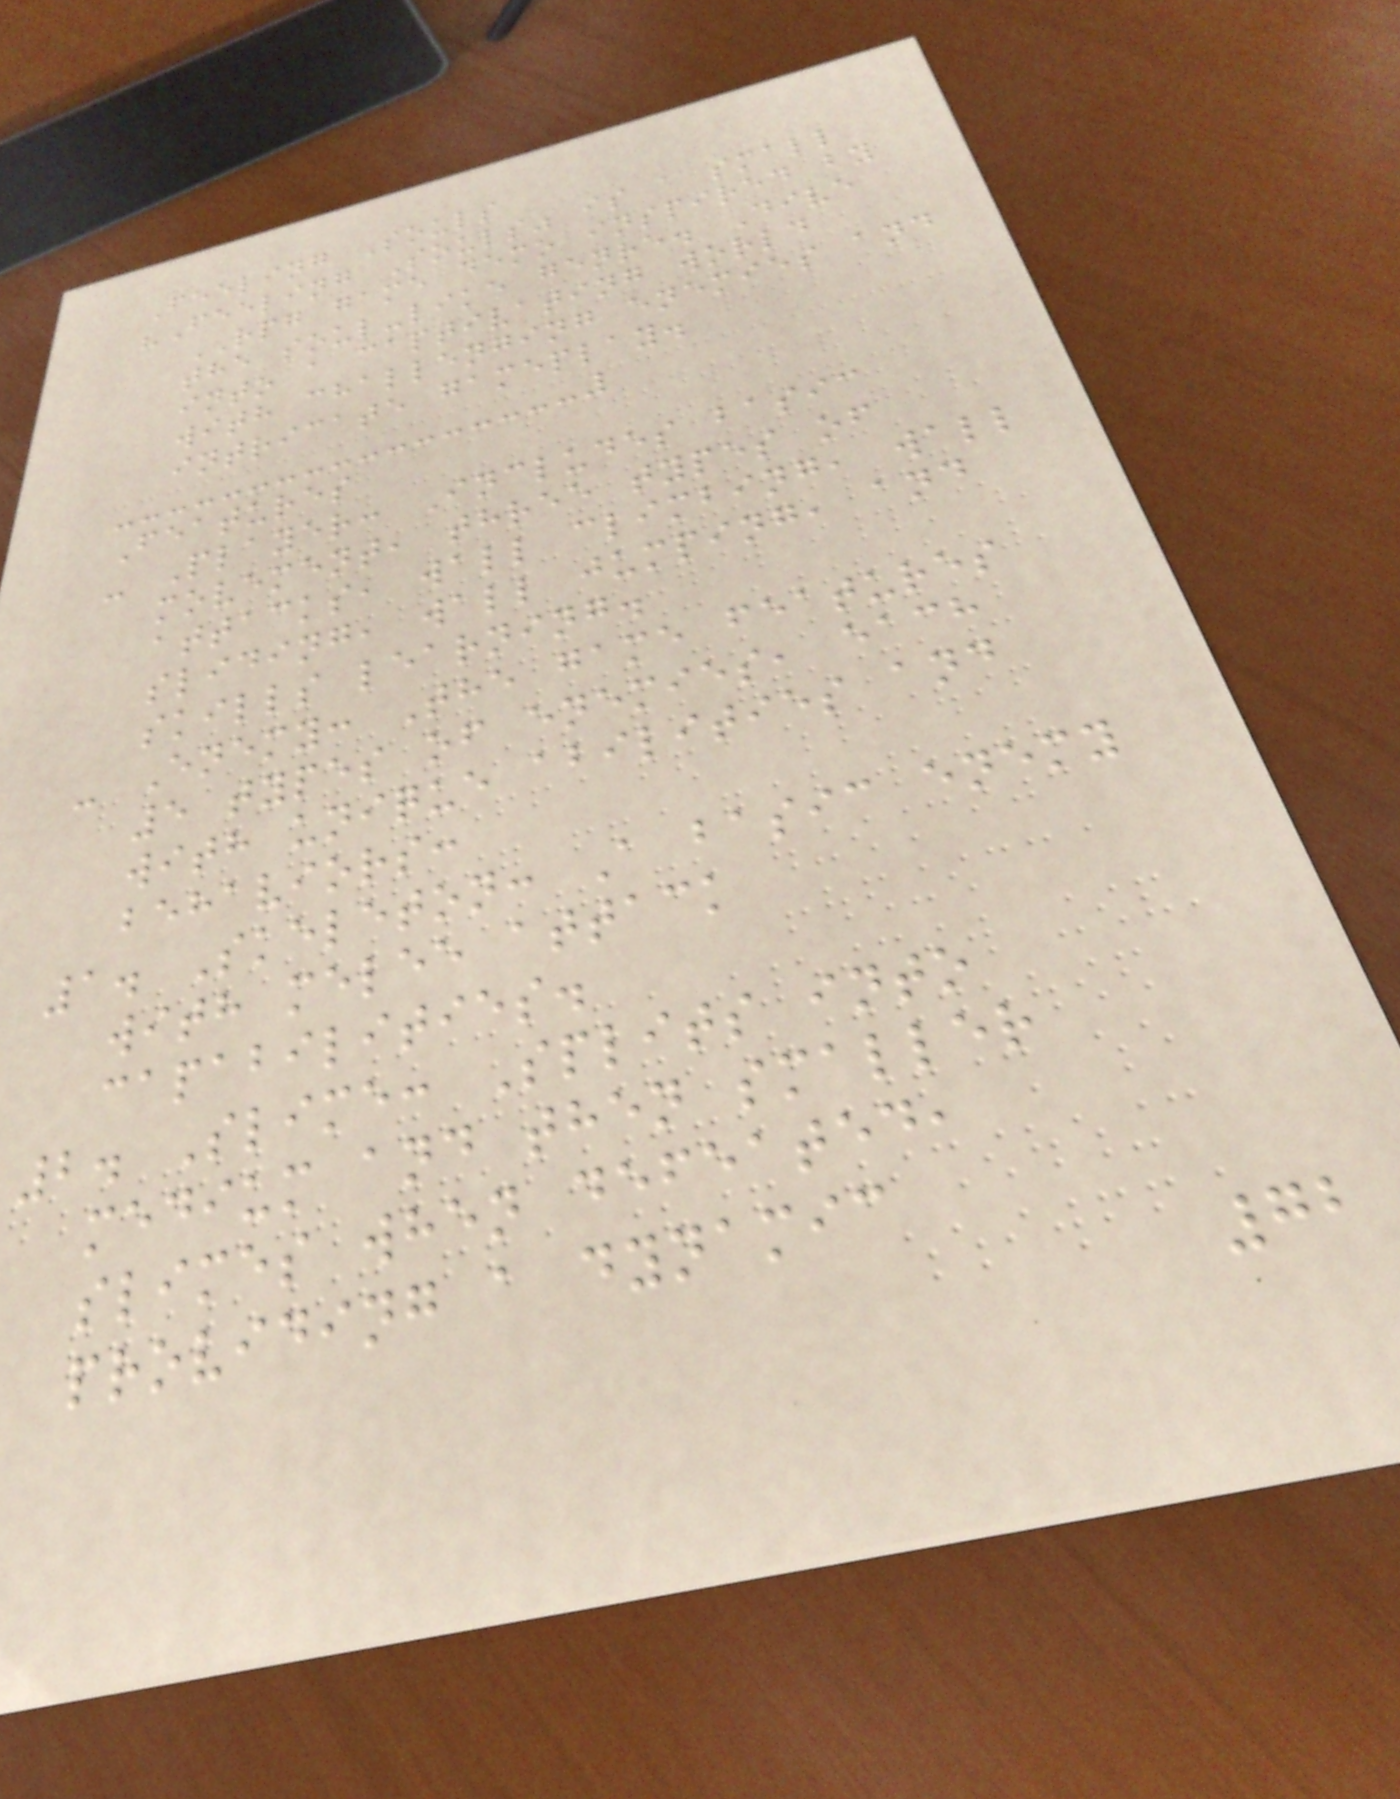Feeling Souls
"Feeling Souls" is a small
RPG game demo inspired by
the soul-like genre. Dive
into a captivating world
with challenging enemies and
intricate gameplay.
Features
- Player: Includes basic
movement, three types of
attacks, wall climbing, wall
sliding, wall jumping, and
skills learning.
- Enemy: The game features
5 types of enemies, each
with unique abilities and
behaviors:
1. Skeleton: A basic enemy
with melee attack
capabilities.
2. Slime: Splits into
medium and then smaller
slimes when defeated,
providing a dynamic
72
